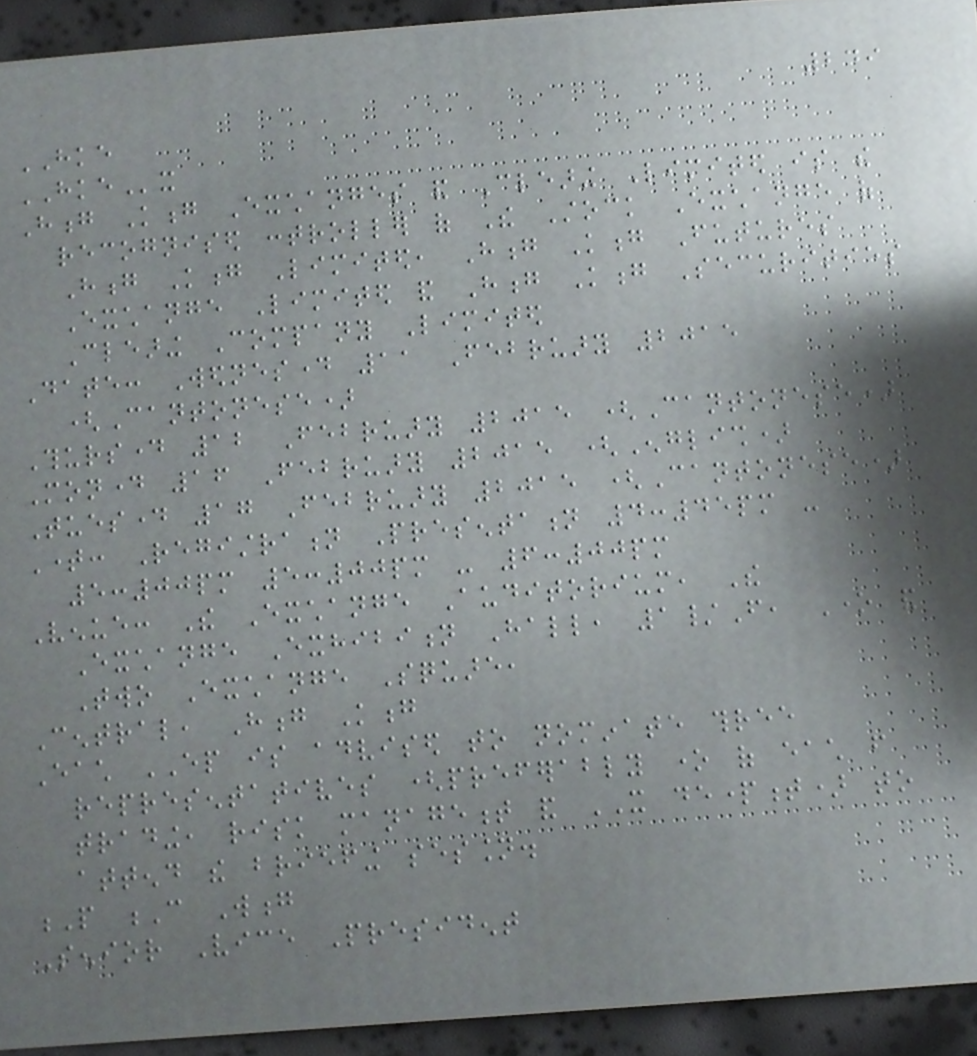249
HKE
HKEx
Hong Kong Exchanges and Clearing Limited is the
recognised controller of The Stock Exchange of
Hong Kong Limited, Hong Kong Futures
Exchange Limited and Hong Kong Securities
Clearing Company Limited
Date: Wednesday 11 February 2015
(Cantonese)
Thursday 12 February 2015 (Cantonese)
Monday 16 February 2015 (English)
Tuesday 17 February 2015 (Cantonese)
Time: Registration Presentation 4:45pm -
5:00pm 5:00pm - 6:00pm
Venue: The Exchange Auditorium, The
Exchange Exhibition Hall, 1/F, One and
Two Exchange Square,
Central, Hong Kong
Each EP is advised to nominate three
representatives (preferably one of each from
trading, risk management and IT department) to
attend the briefing session.
P C Wong
Senior Vice President
